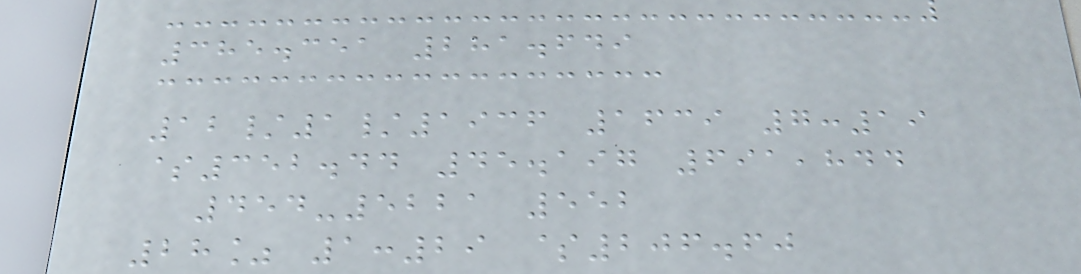385.351 281.649
12/1/1936 1639 7:19
$352.44 45.197 691,844
454-5221 552
28% 1:29 $206.60
